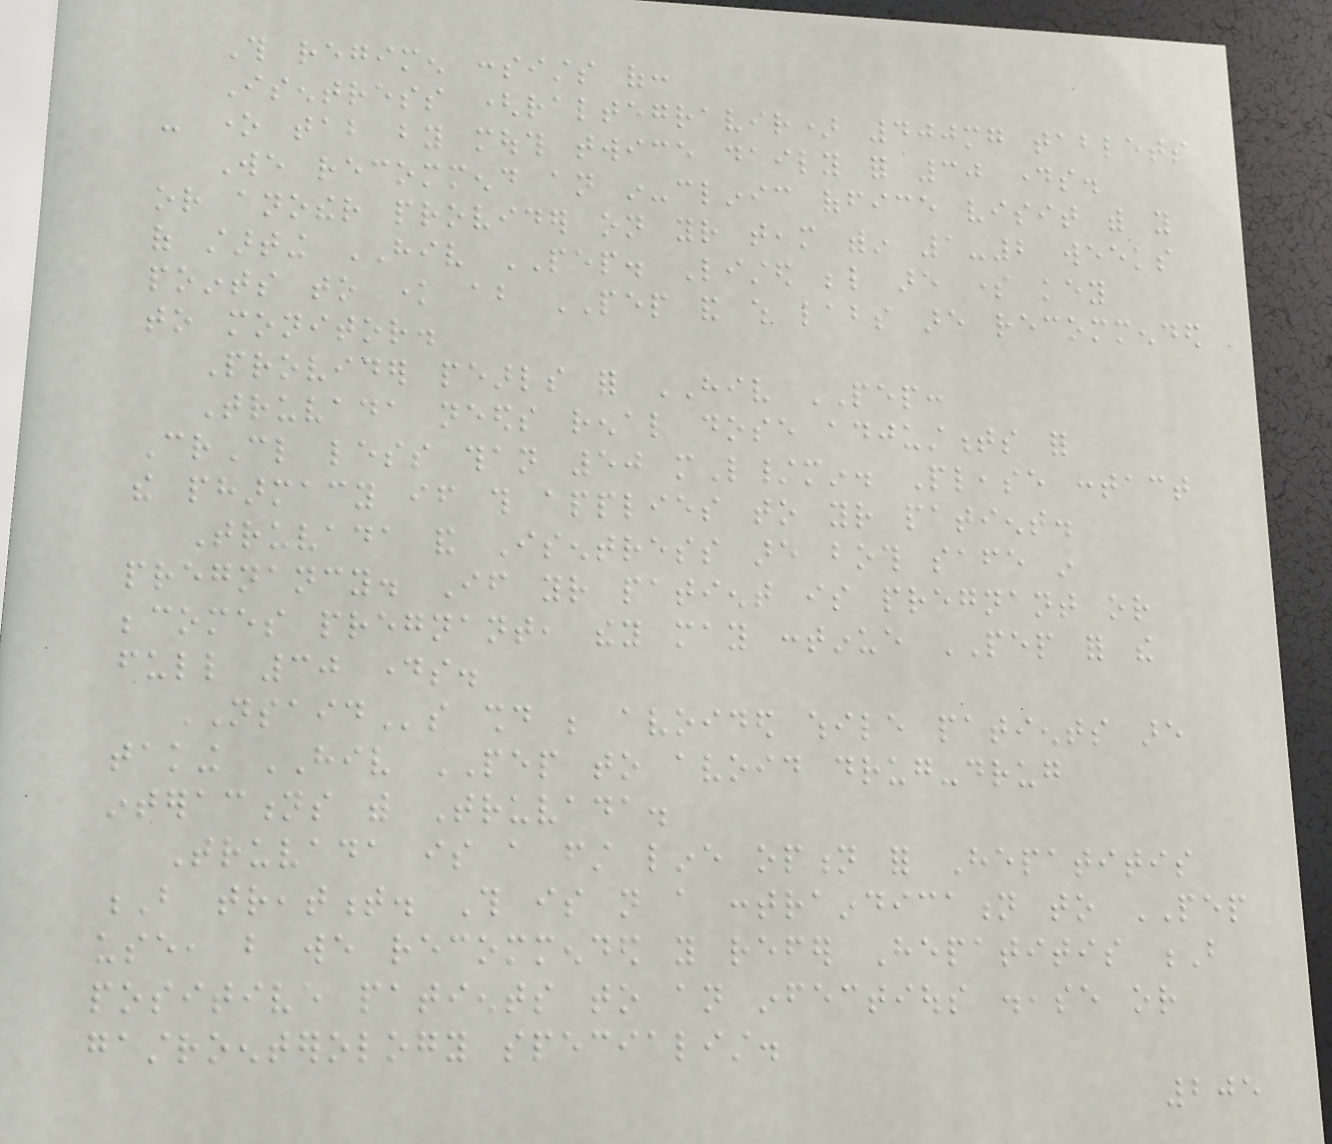This regimen consists of:
Isentress (raltegravir) 400mg tablets
- one tab by mouth twice daily for 30 days.
We recommend an in-clinic office visit with you
or another provider on your team within 1-2 weeks
of starting HIV PEP. Listed below are some key
points to know about PEP and which labs are recommended
to monitor.
Provider pearls for HIV PEP:
Truvada needs renal dose adjustments for
CrCl less than 50 mL/min. Please contact
the pharmacy if this applies to your patient.
Truvada and Isentress are both safe in
pregnancy. If your patient is pregnant or
becomes pregnant, they may continue PEP for the
full 30 days.
NSAIDs should be avoided while patients are
taking HIV PEP to avoid drug-drug
interactions with Truvada.
Truvada is a first line option for Hepatitis
B treatment. This is not a contraindication to PEP
use, but we recommended you refer Hepatitis B
positive patients to an infectious disease or
gastroenterology specialist.
205
